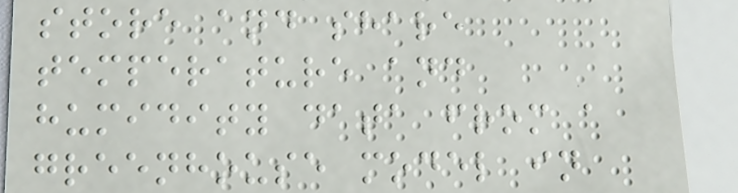store and share
temperature and
humidity data from a
greenhouse model in
